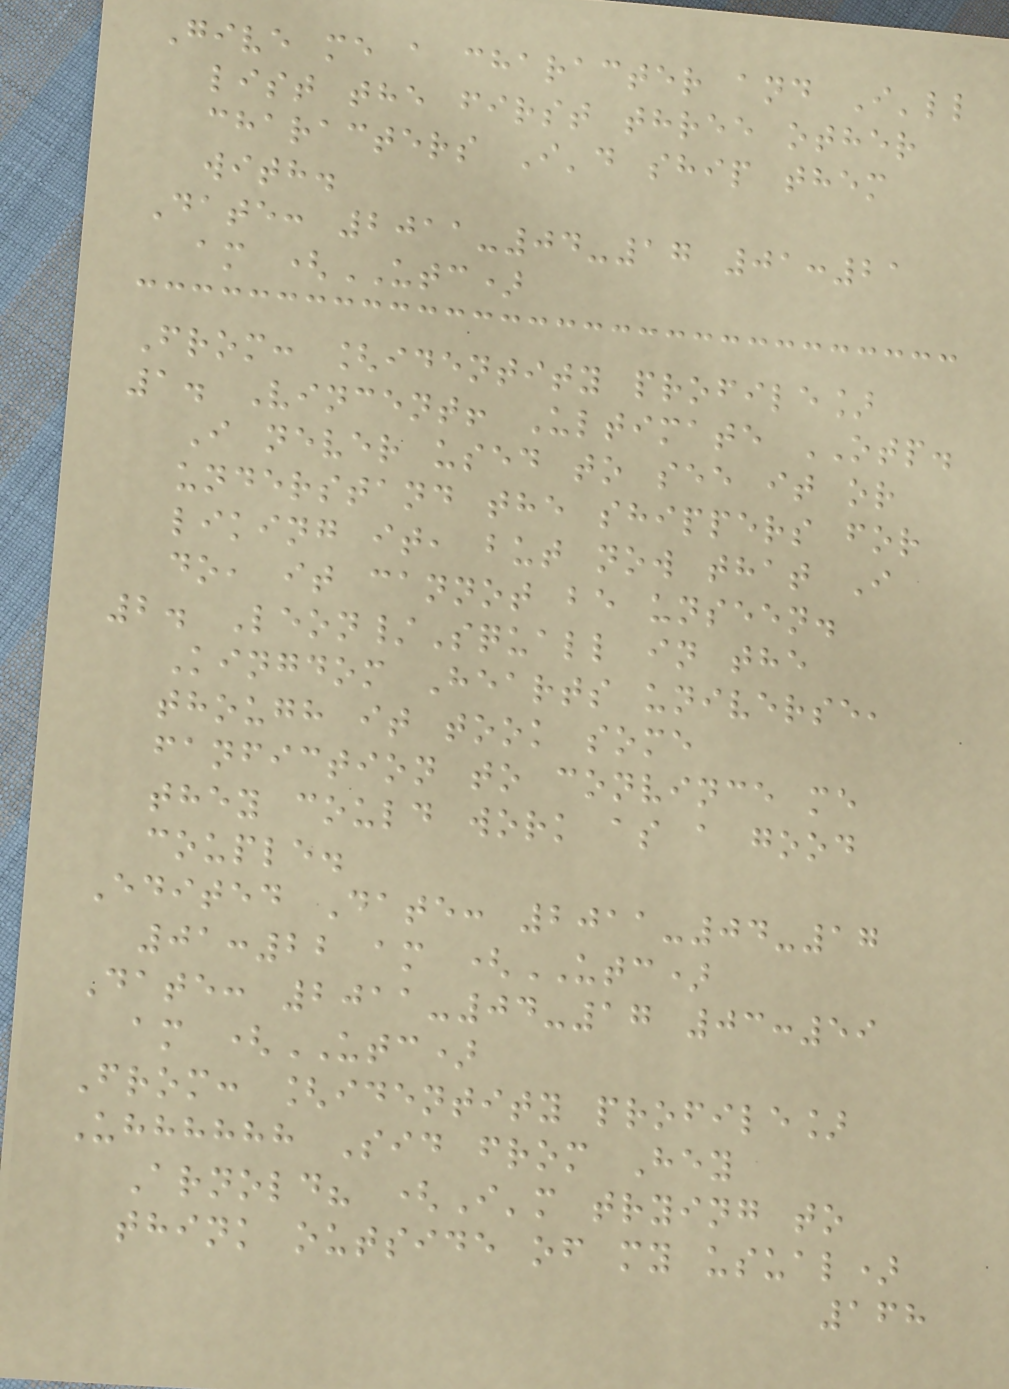Give me a character and I'll
list the first three other
characters I'd ship them
with.
Date: 2011-04-17 01:21
am (UTC)
From: [identity profile]
1. Vincent! Ultimate OTP.
I never used to see it or
understand the shippers for
liking it, but now that I
do, it cannot be unseen.
2. Leon/Squall in the
Kingdom Hearts universe,
though it took some
fanfiction to convince me
they could work as a good
couple.
Edited Date: 2011-04-17
01:22 am (UTC)
Date: 2011-04-17 03:59
am (UTC)
From: [identity profile]
Uhhhhhh Sid from Hey
Arnold? (I'm trying to
think outside of my usual)
168
